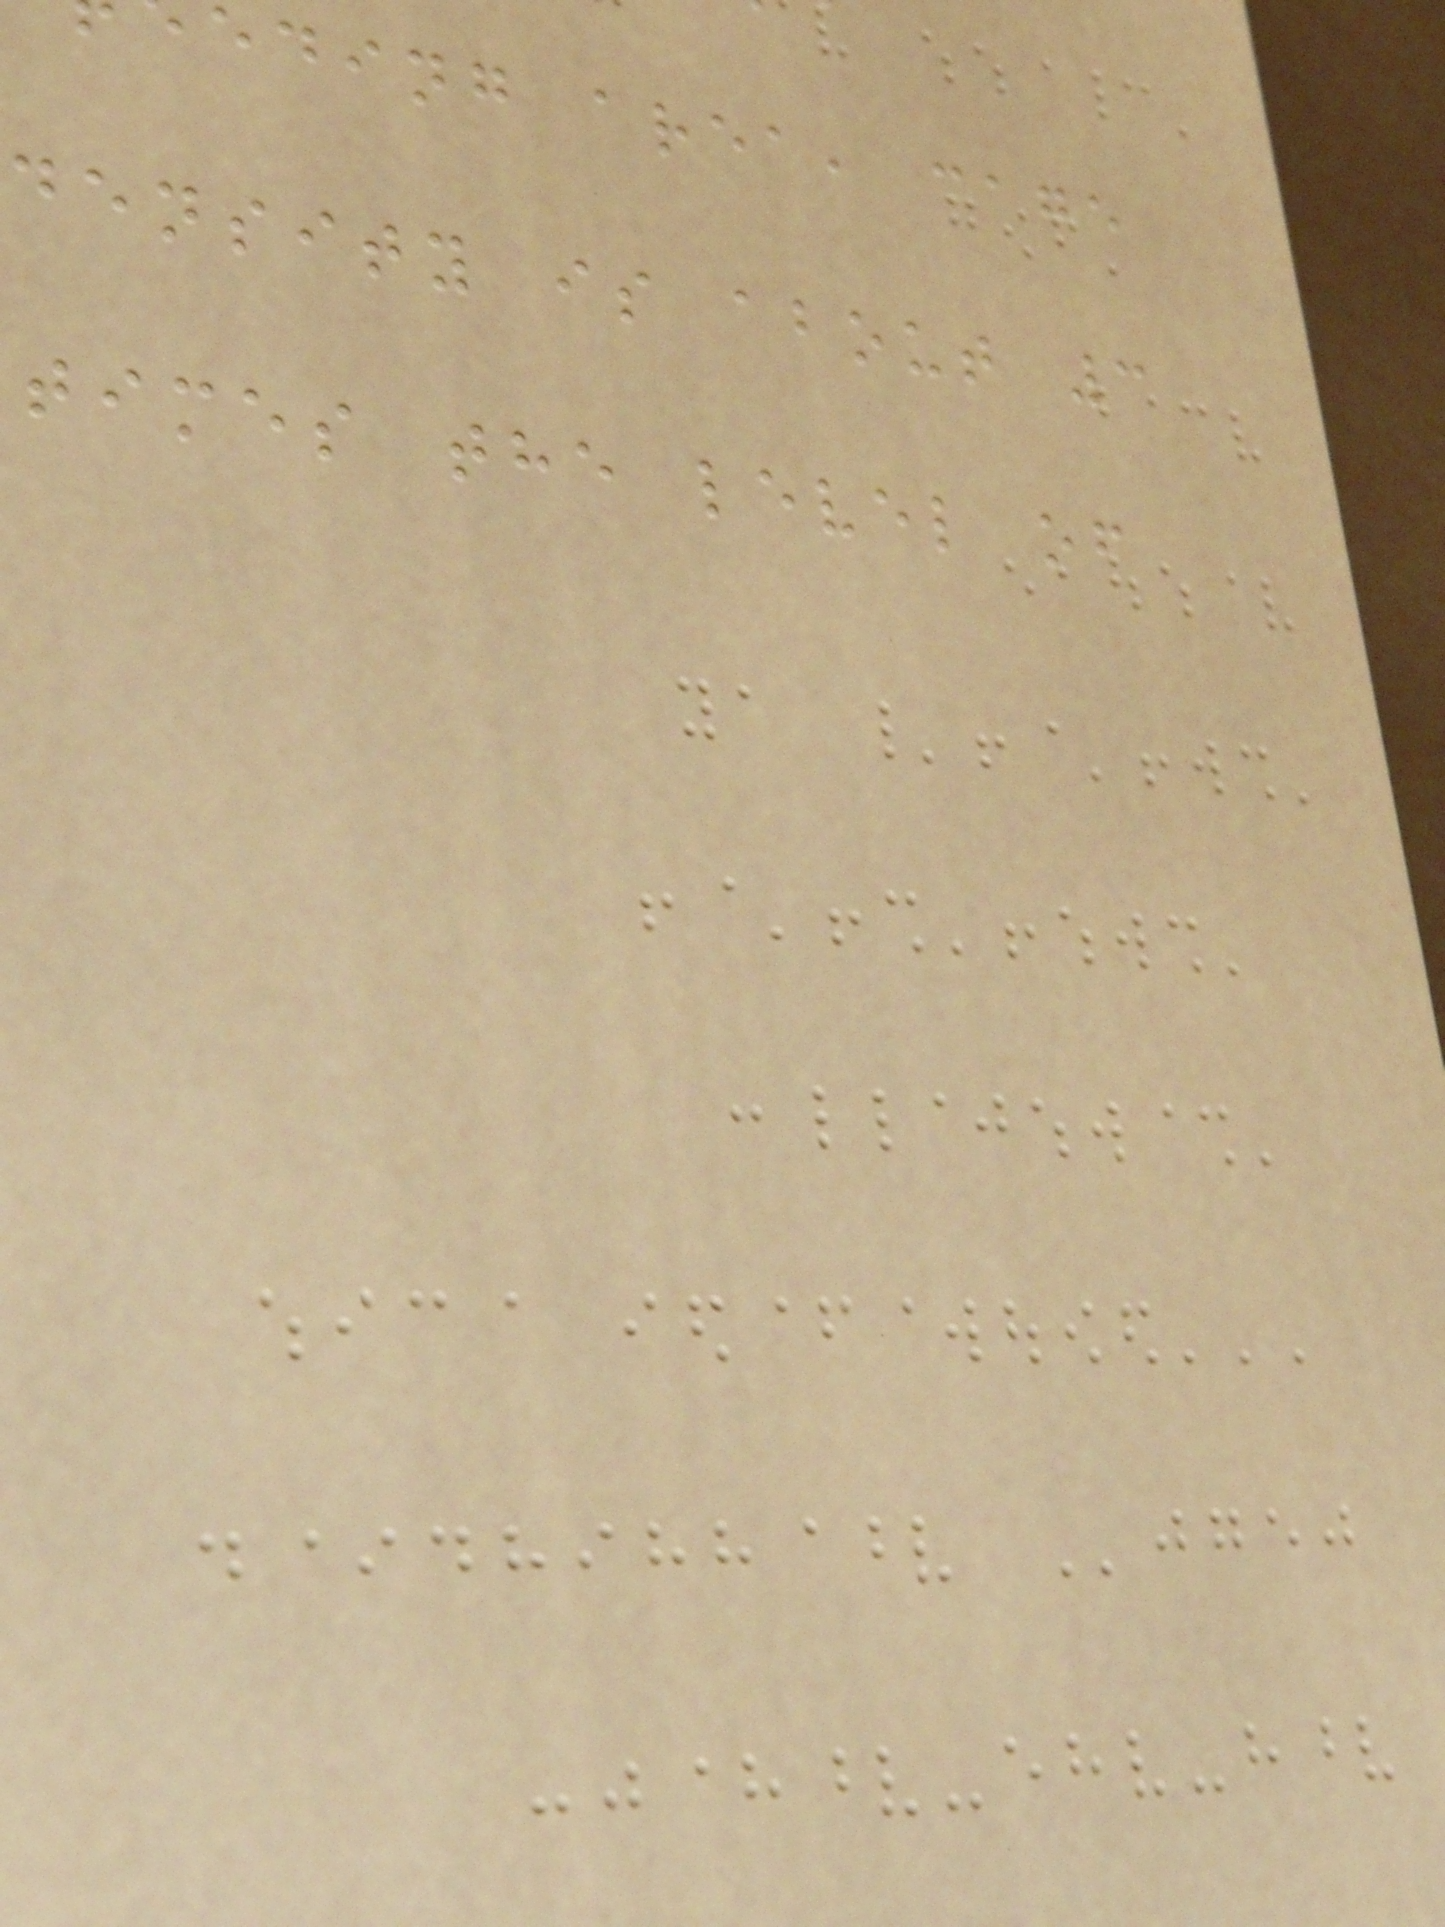eding area, cage
density is about 3
times the level of
